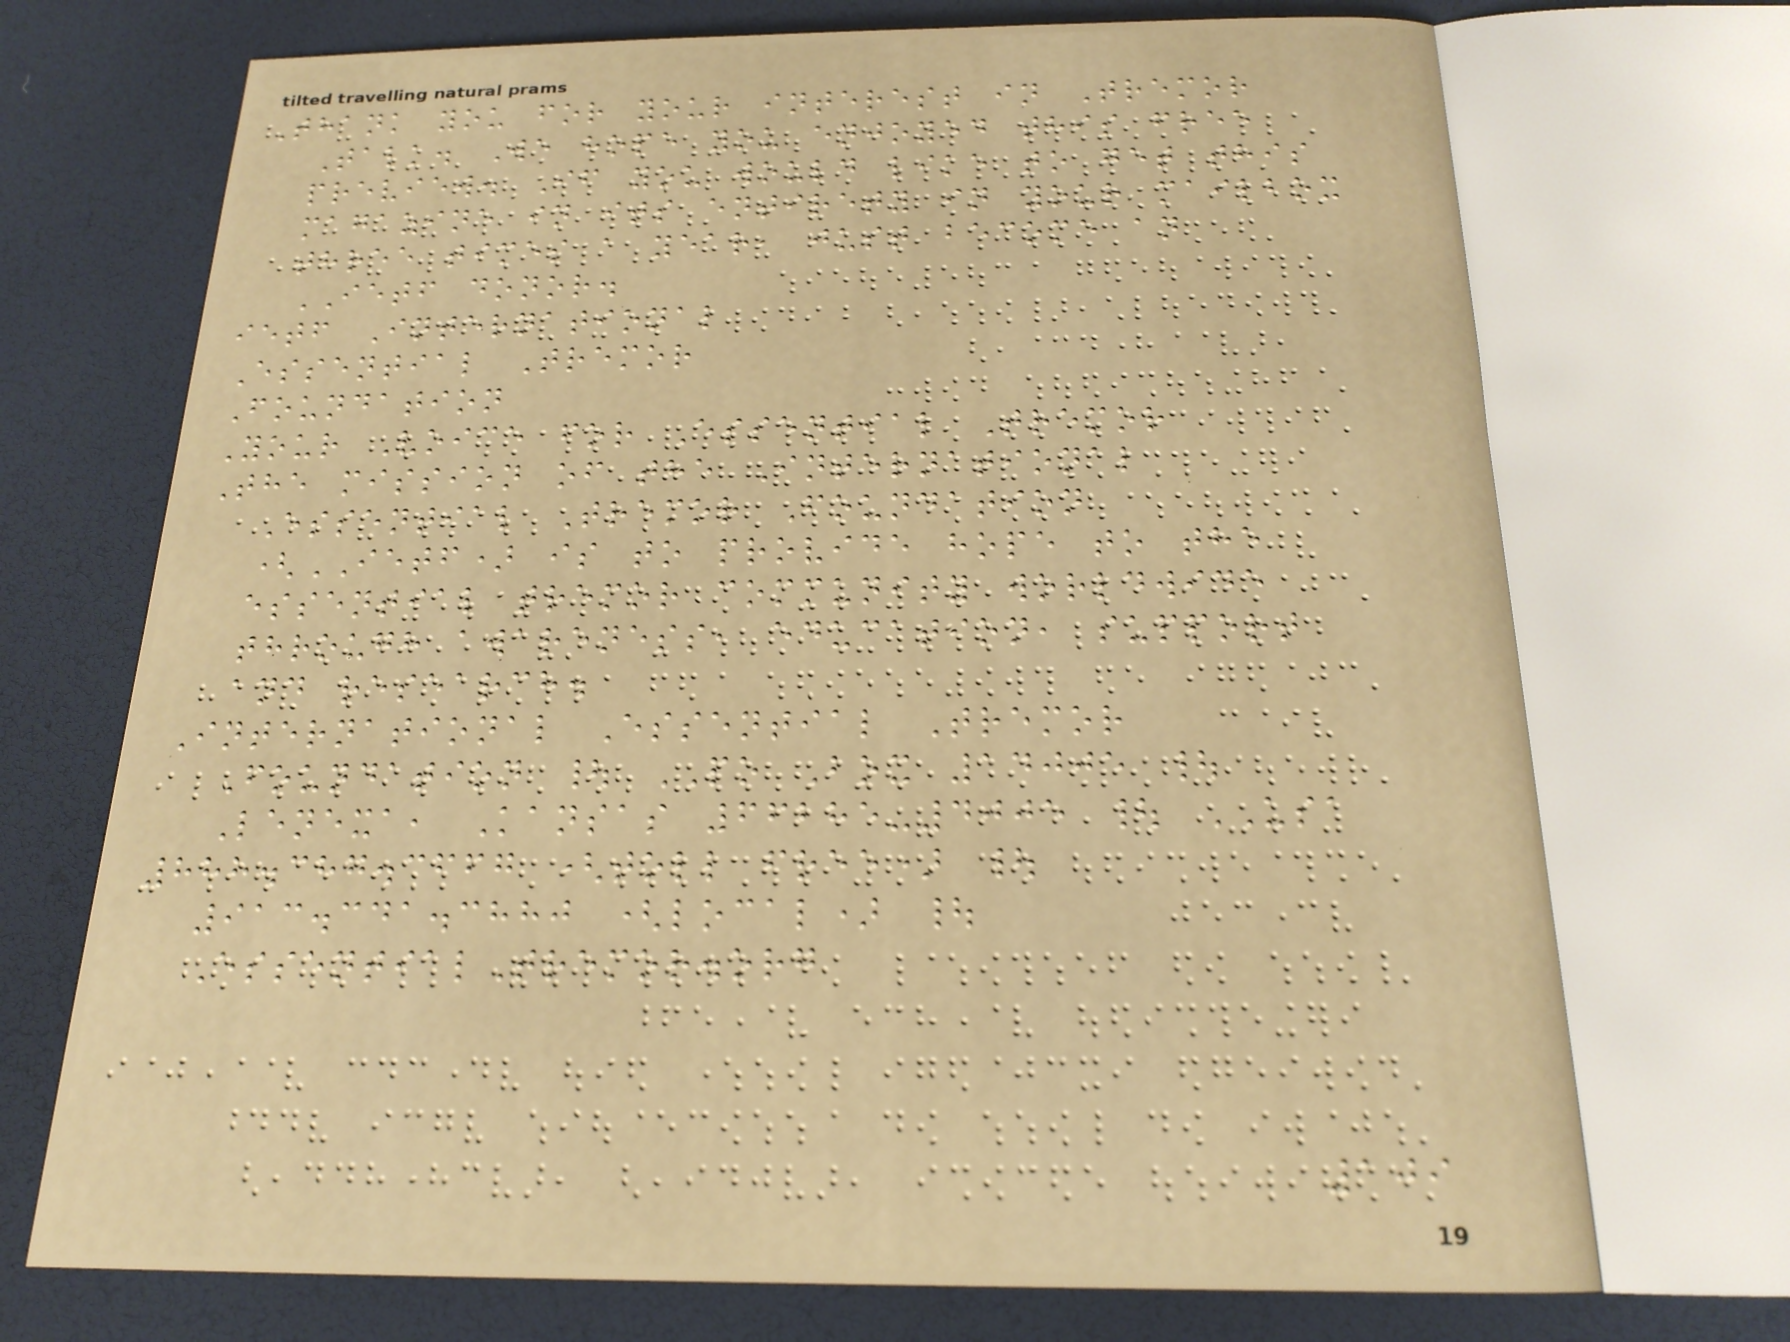Thank you for your interest in Tremor
Talk. We hope you enjoyed this free
preview. If you would like to get this
magazine in its entirety in your mailbox
three times a year, just become an
IETF donor.
ietf International
Essential Tremor
Foundation
Your Voice for Essential Tremor
The mission of the International
Essential Tremor Foundation
(IETF) is to provide hope to the
essential tremor community worldwide
through awareness, education, support
and research.
International Essential Tremor
Foundation | PO Box 14005 |
Lenexa, Kansas 66285-4005 | USA
888.387.3667 (toll free) |
913.341.3880 (local) |
EssentialTremor.org
109
